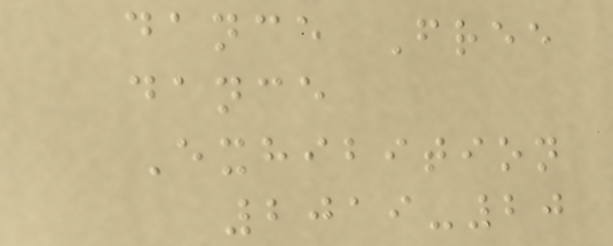dance Free
dance
Exhibition
2019-20
